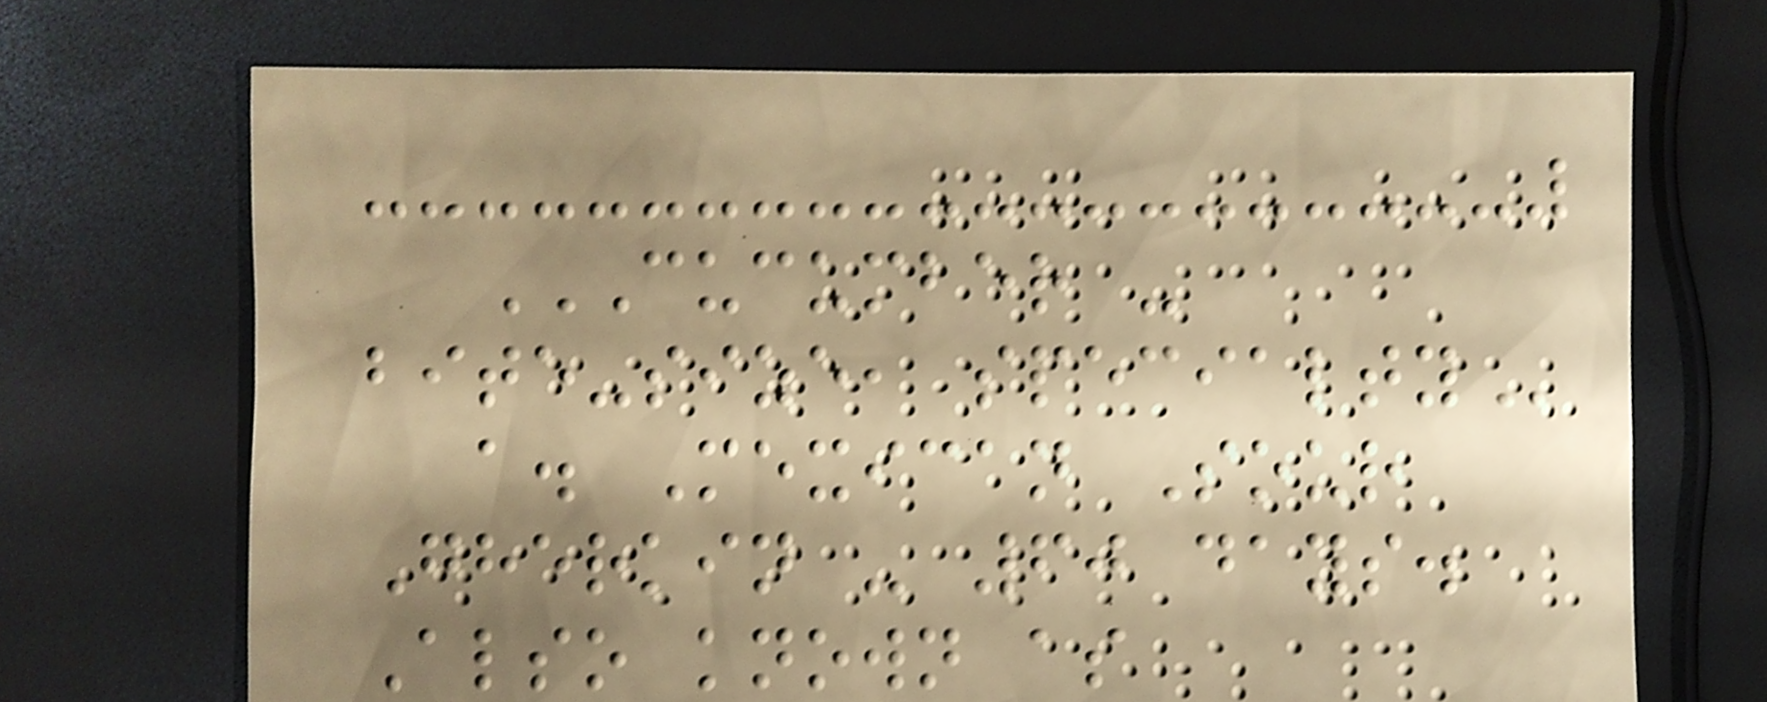CUCUMBER -
BITE-SIZE, SPECIALTY
a. Mexican Sour
Gherkin - 60 days.
Also known as
